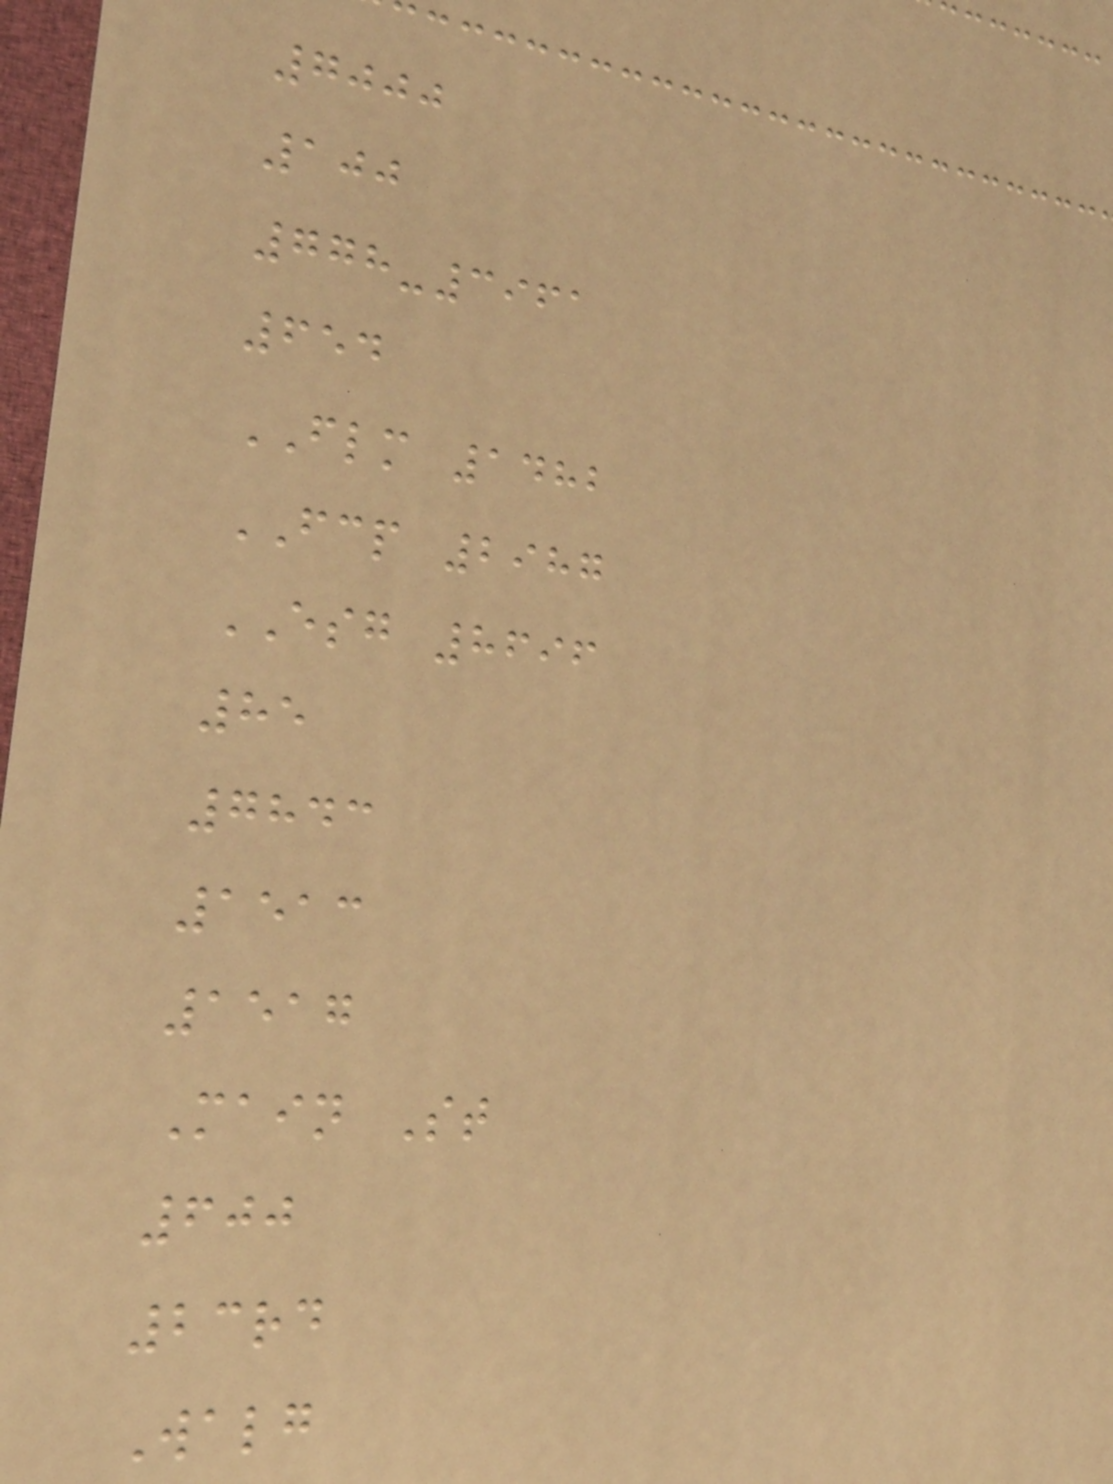7000
100
778-3961
654
FLM 1482
FCP 2987
ESG 8696
85
7843
1513
1517
Main St
600
23rd
Walg
